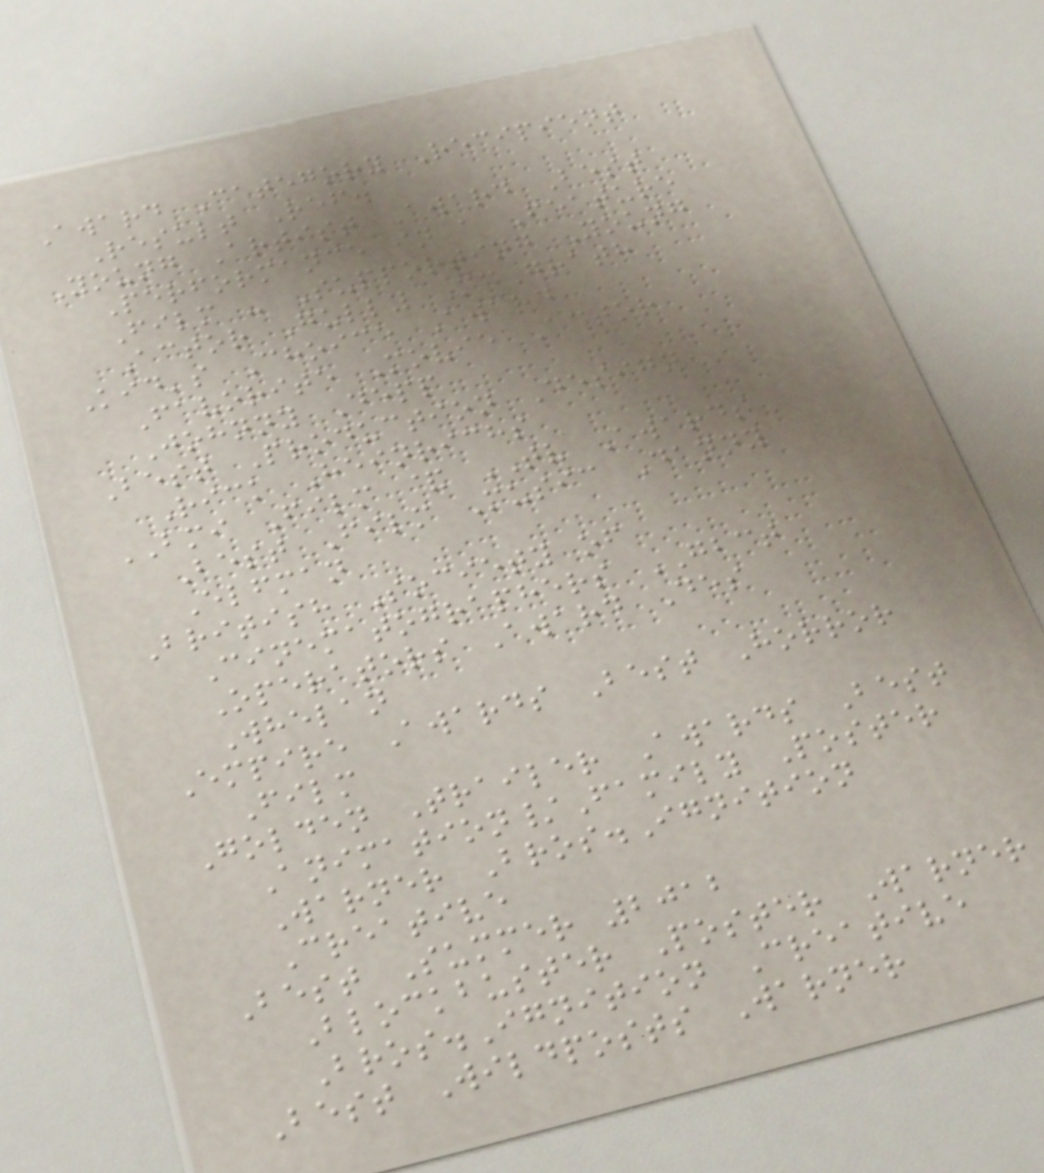Award Category Recipient
Result Ref.
Young Artist Award Best
Performance in a Feature
Film - Supporting Young
Actor Gully McGrath
Kid's Choice Award
Favorite Movie Actor
Johnny Depp
Best Production Design
Rick Heinrichs
BMI Film & TV Awards
Best Film Music Danny
Elfman
British Society of
Cinematographers GBCT
Operators Award Des
Whelan
Empire Awards Best Horror
Film
Golden Trailer Awards Best
Animation/Family Poster
Warner Bros.Ignition
Creative
Best Summer 2012
Blockbuster Poster Warner
Bros.Ignition Creative
Best Wildposts Warner
